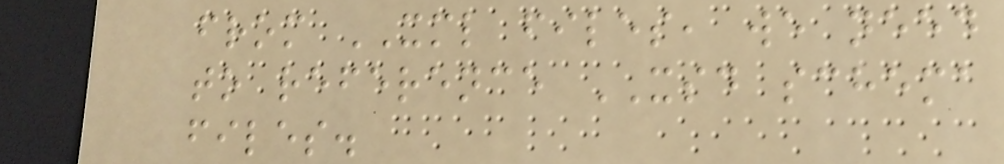from XML files, we need
to reference XSD schema
files.
